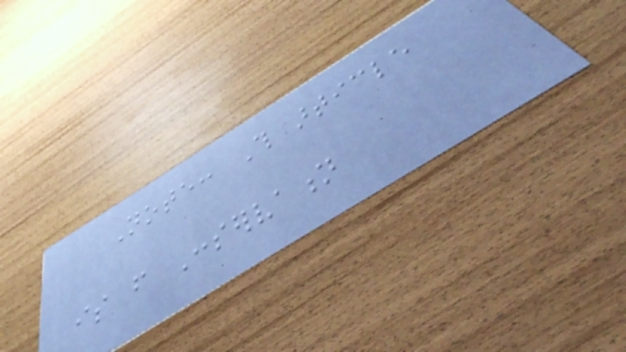Note: This article
is from Conservation
